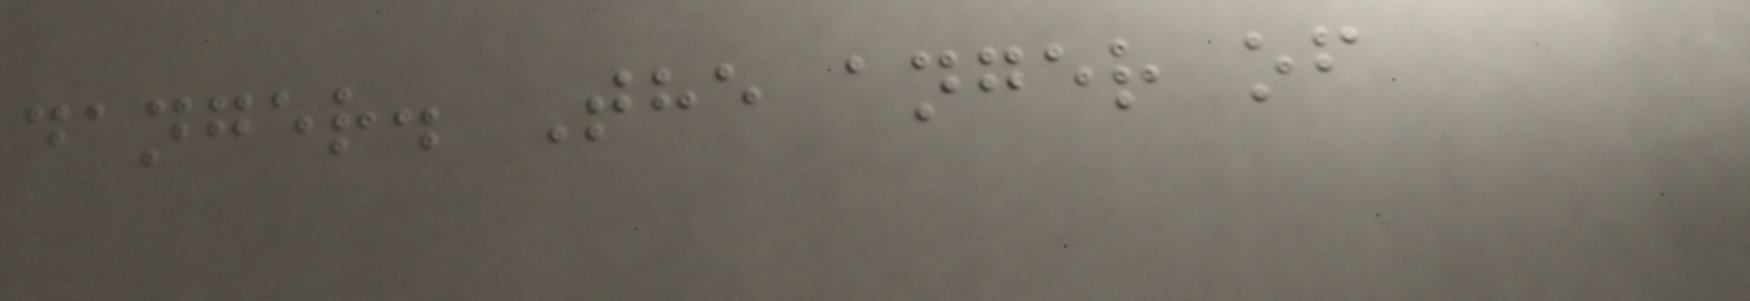danger. The anger of
